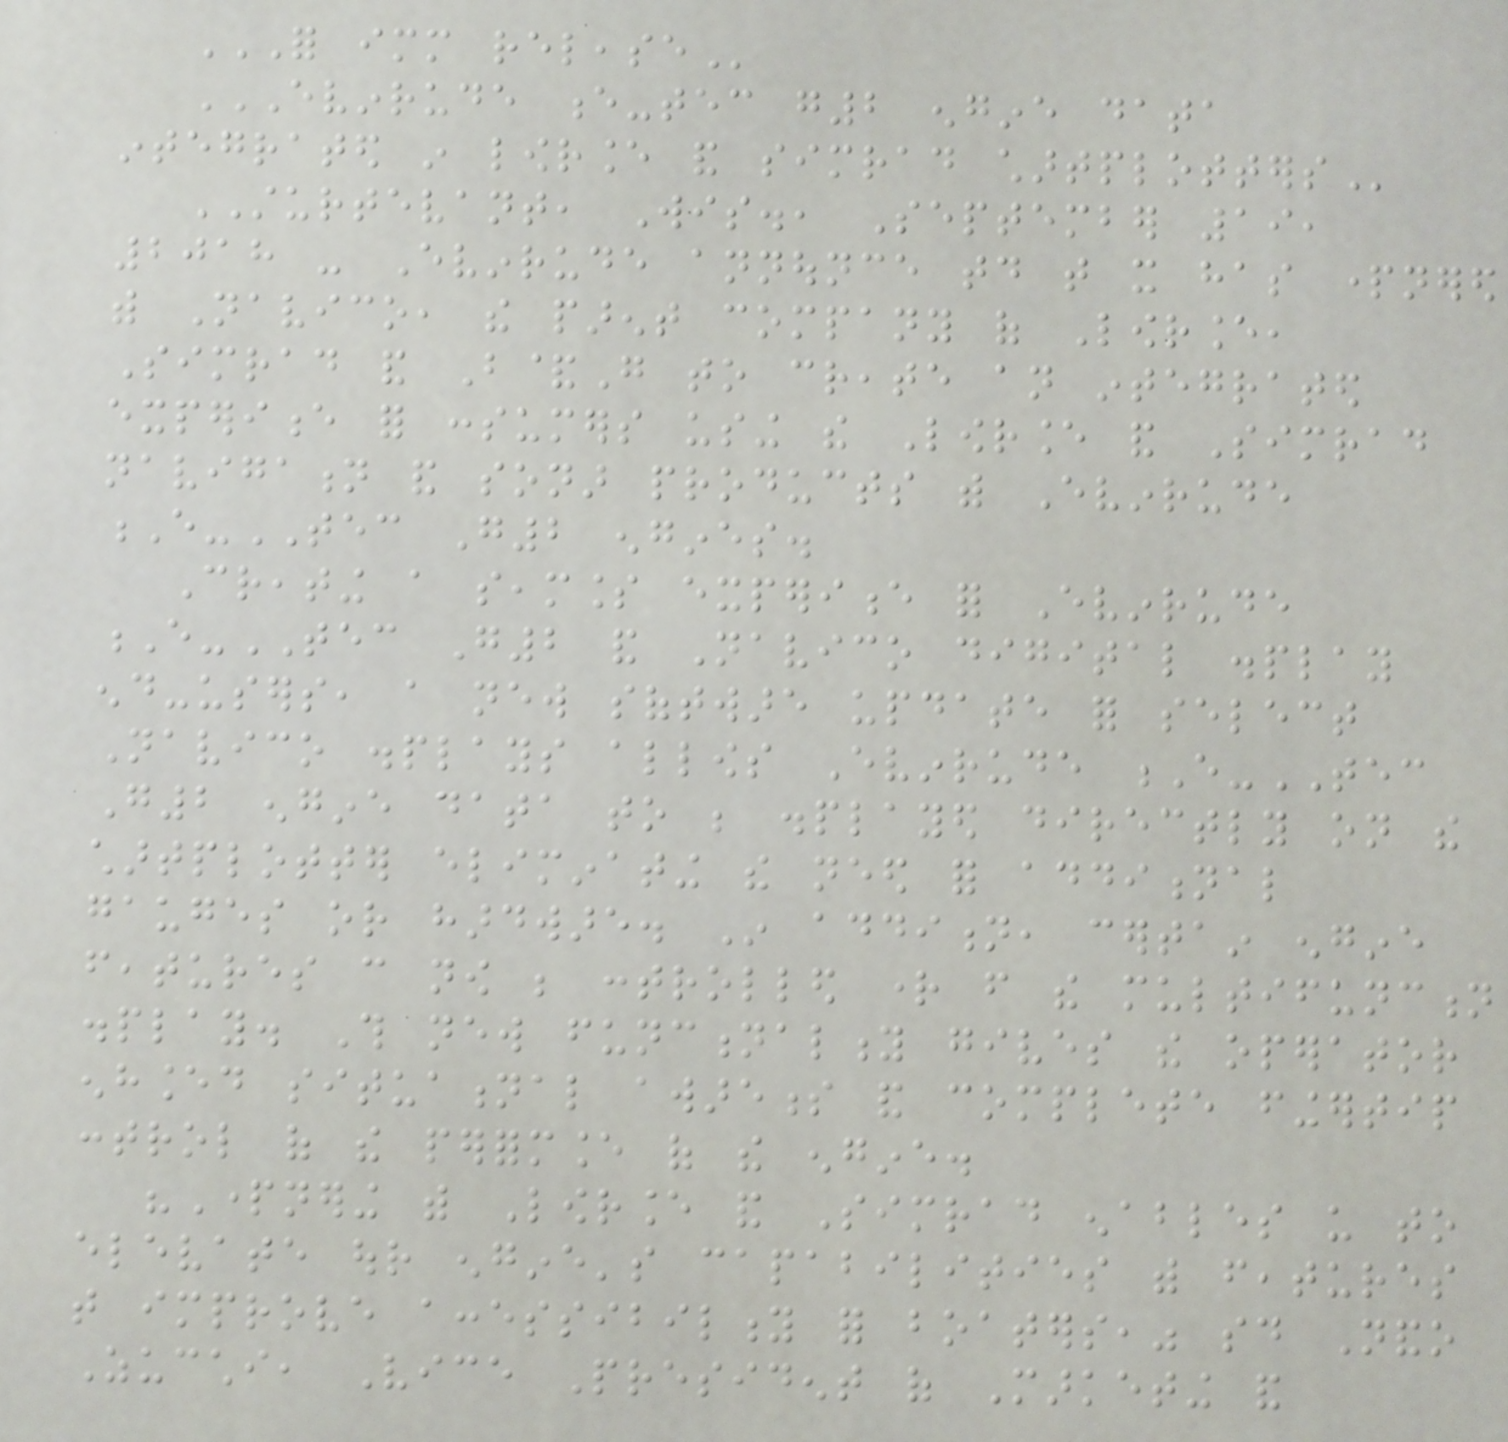FOR IMMEDIATE RELEASE
EVINRUDE E-TEC G2 ENGINE DATA
INTEGRATED IN LOWRANCE AND SIMRAD CHARTPLOTTERS
STURTEVANT, Wis., September 19,
2018 - Evinrude announce today that it has partnered
with Navico, the parent company of Lowrance,
Simrad and B&G to create an integrated
experience for consumers using the Lowrance and Simrad
navigation and sonar products with Evinrude
E-TEC G2 engines.
Creating a seamless experience for Evinrude
E-TEC G2 and Navico digital display
end-users, a new software update for select
Navico displays allows Evinrude E-TEC
G2 engine data to be displayed directly on the
chartplotter eliminating the need for additional
gauges or hardware. In addition, certain engine
features can now be controlled right from the multifunction
display. This new functionality gives the operator
enhanced situational awareness and complete fingertip
control of the performance of the engine.
"Partnering with Lowrance and Simrad enables us to
elevate our engine's capabilities with features
that improve accessibility for boaters," said Nando
Zucchi, Vice President of Marketing and
